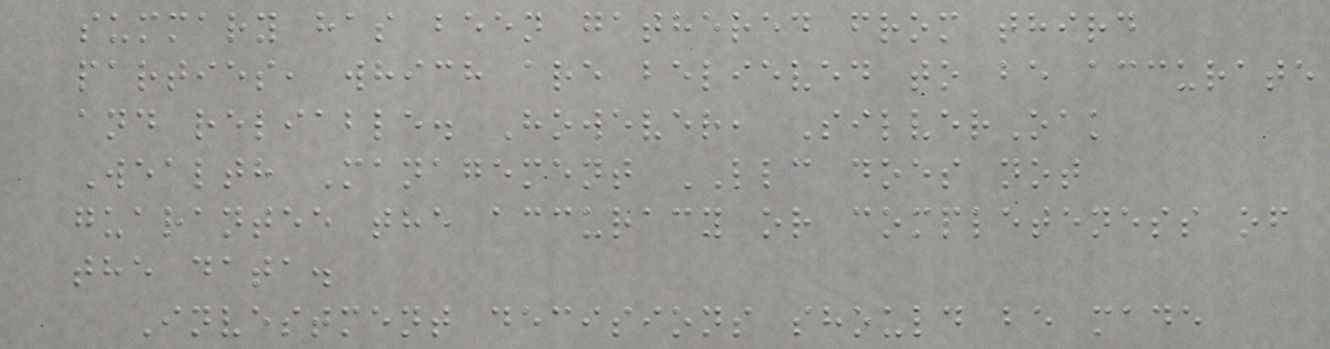summary has been gathered from third
parties, which are believed to be accurate
and reliable. However, SilverOak
Wealth Management LLC does not
guarantee the accuracy or completeness of
the data.
Investment decisions should be made
